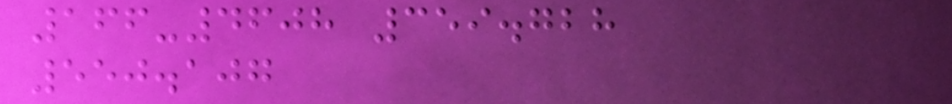166-4608 359.728
550.107
